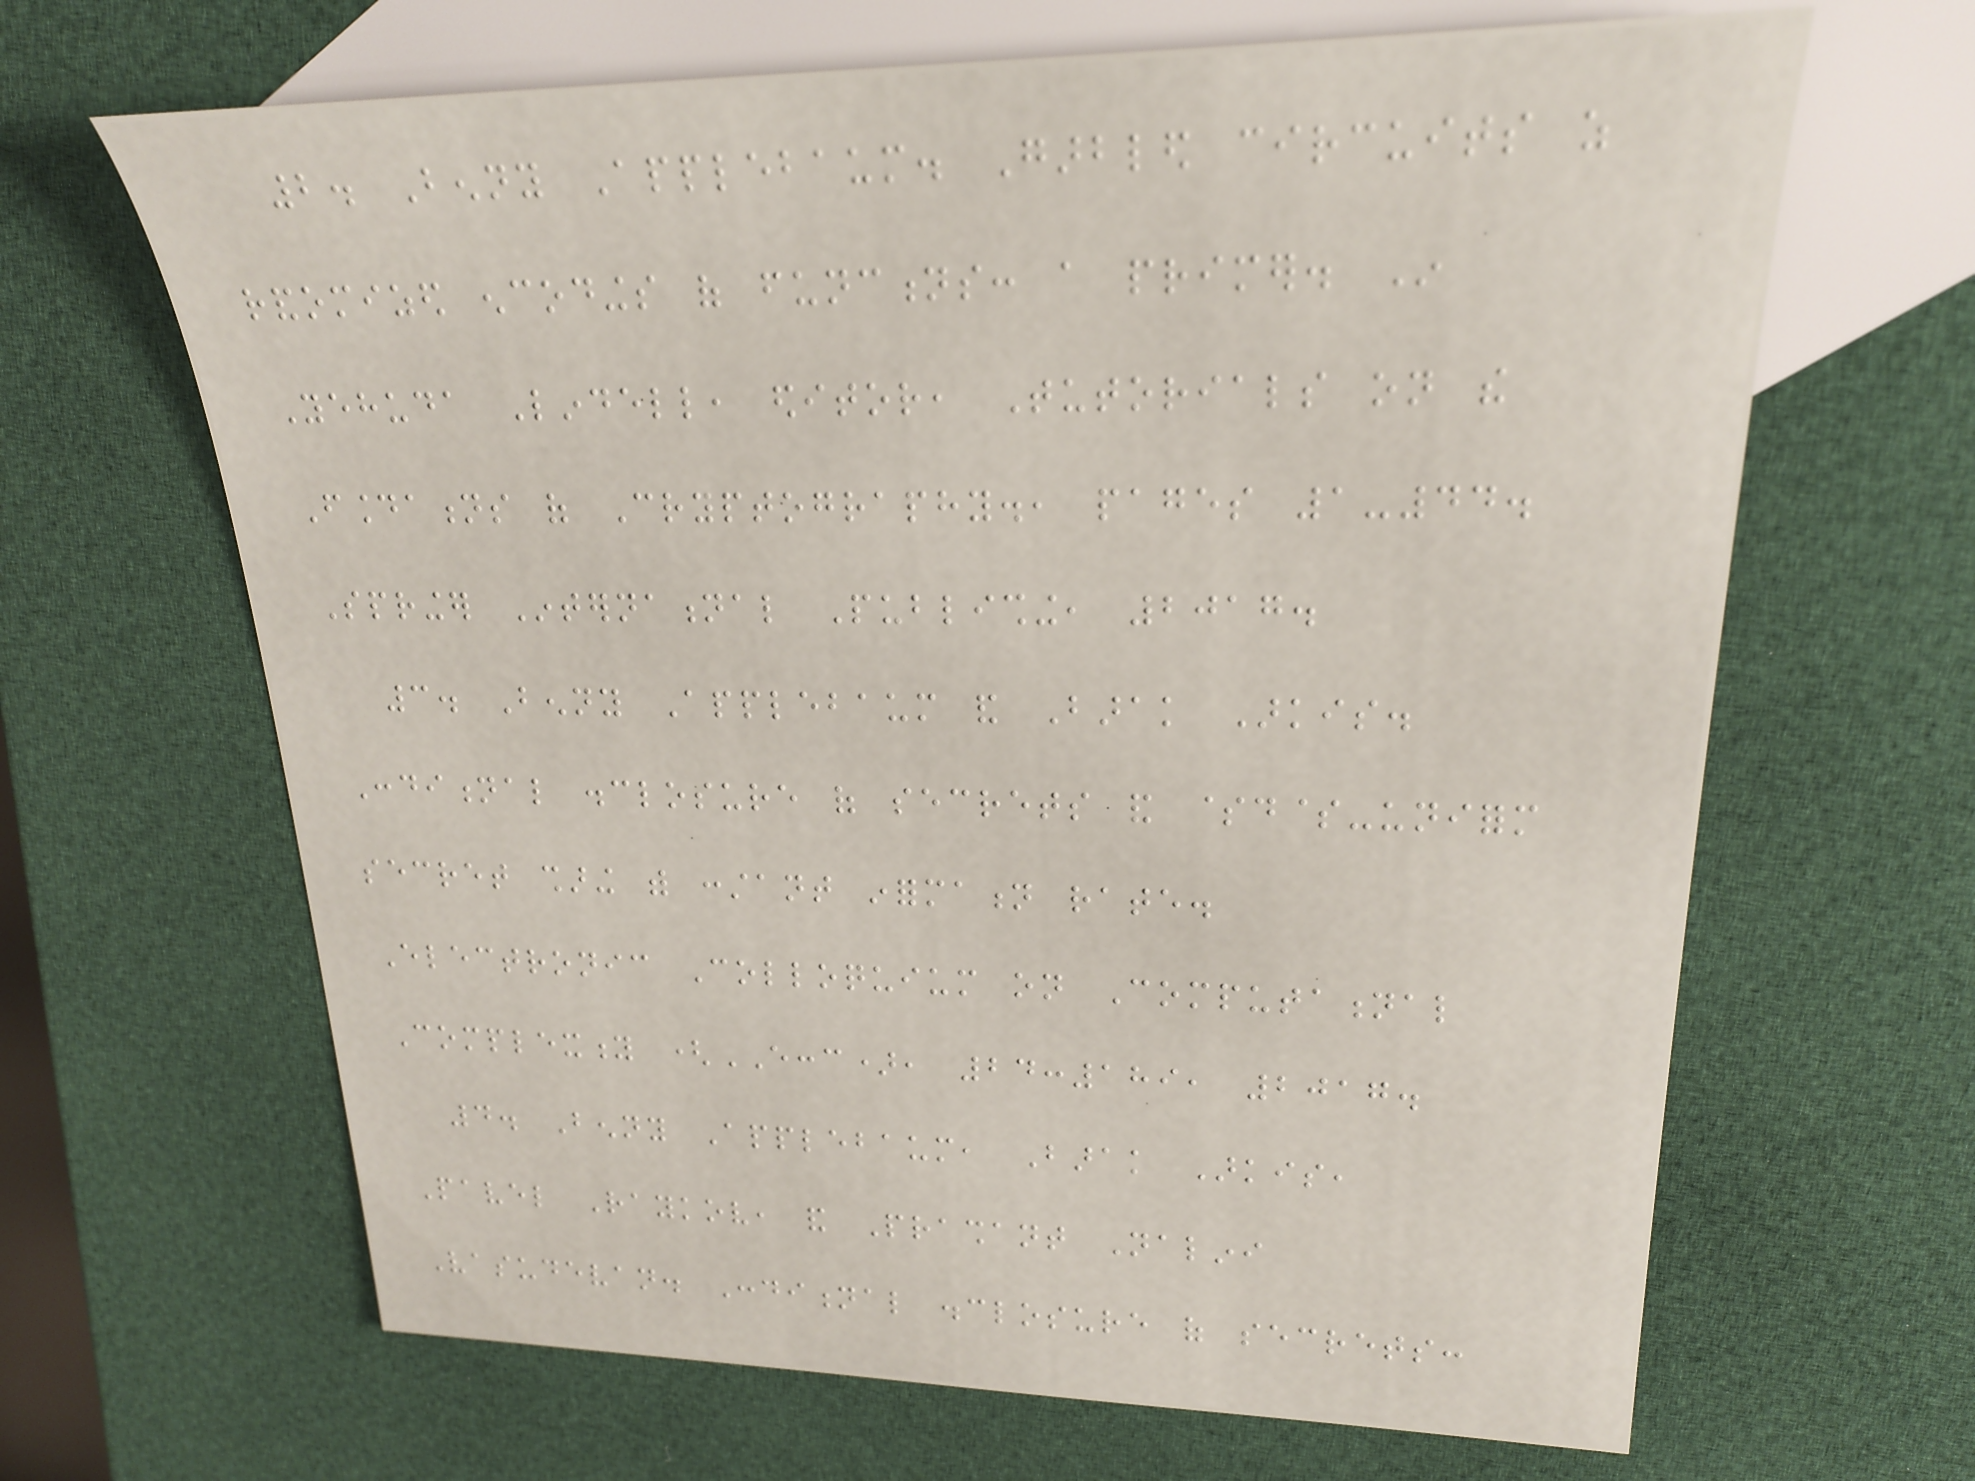2. Benny Applebaum. Garbled circuits as
randomized encodings of functions: a primer. In
Yehuda Lindell, editor, Tutorials on the
Foundations of Cryptography., pages 1-44.
Springer International Publishing, 2017.
3. Benny Applebaum and Barak Arkis.
Conditional disclosure of secrets and $d$-uniform
secret sharing with constant information rate.
Electronic Colloquium on Computational
Complexity (ECCC), 24:189, 2017.
4. Benny Applebaum, Barak Arkis,
Pavel Raykov, and Prashant Nalini
Vasudevan. Conditional disclosure of secrets:
